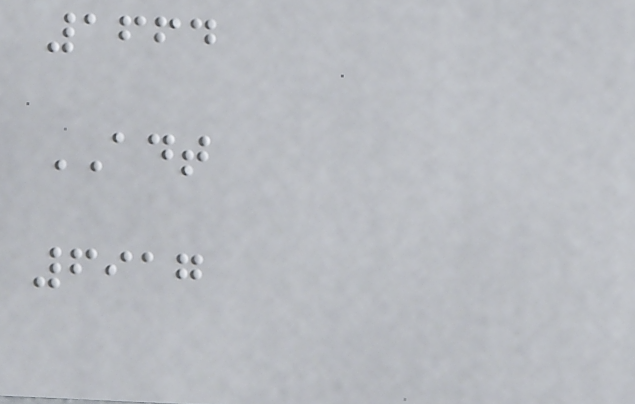1664
ADT
6917
